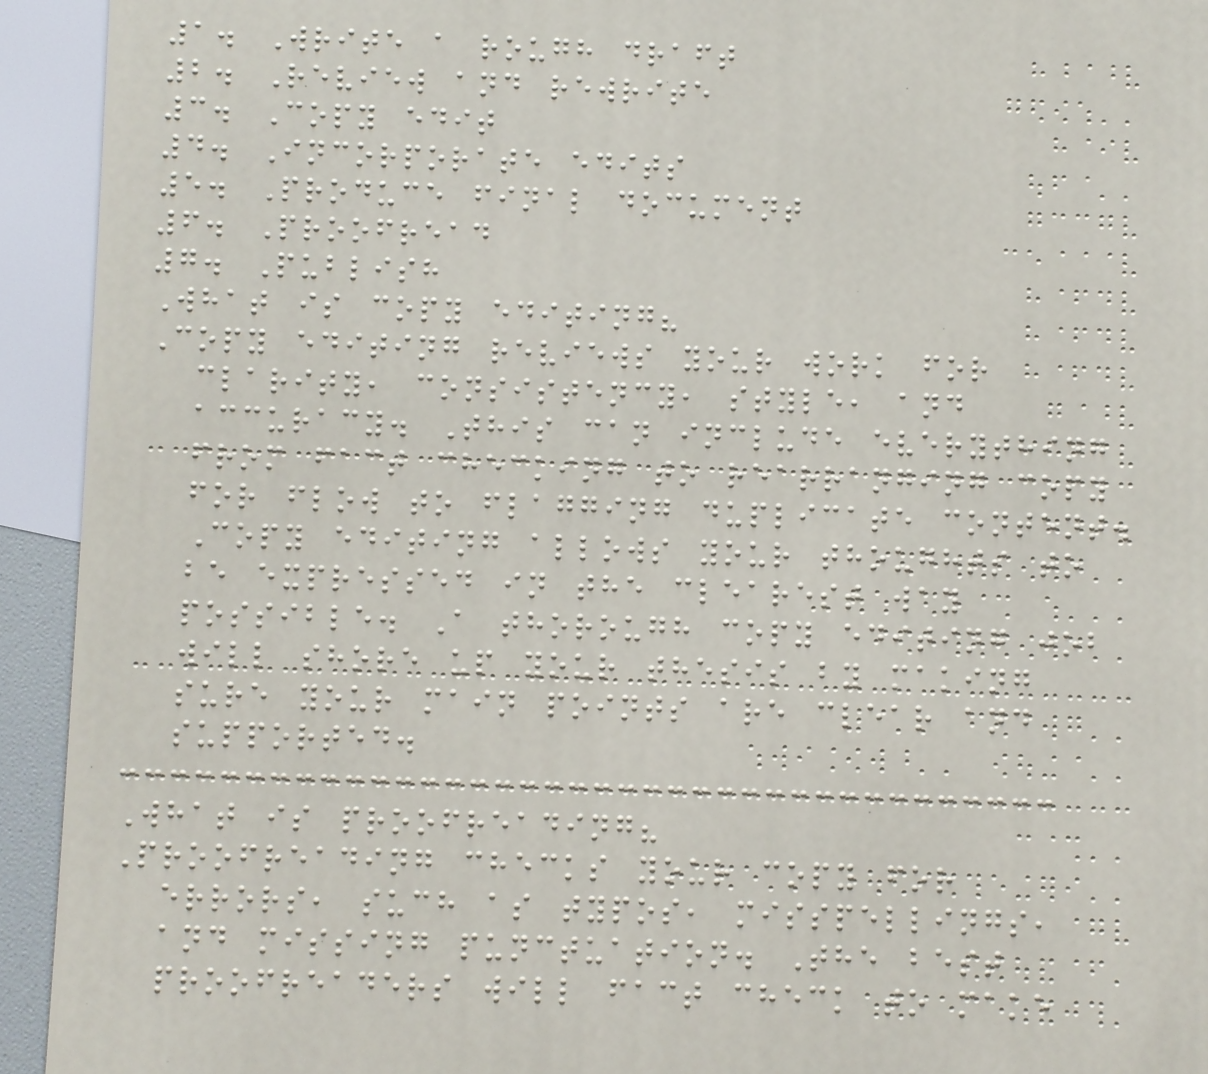1. Write a rough draft
2. Review and rewrite
3. Copy edit
4. Incorporate edits
5. Produce final document
6. Proofread
7. Publish
What is copy editing?
Copy editing reviews your work for
clarity, consistency, style, and
accuracy. This can include everything
from fact checking to rearranging copy
for flow to flagging duplicate content.
Copy editing allows your thoughts to
be expressed in the clearest way
possible. A thorough copy editing job
will shore up your thesis by making
sure your main points are clear and
supported.
What is proofreading?
Proofreading checks your copy for
errors, such as typos, misspellings,
and missing punctuation. The best
proofreaders will fact check to make
